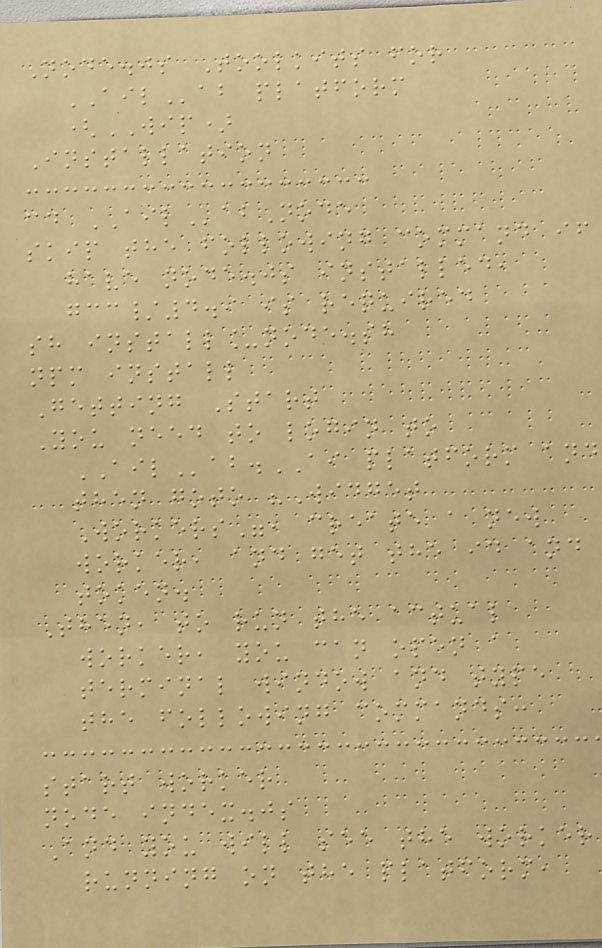Node.js Toolkits for
AILab platform
(WIP)
Installation
cd AILabNode
skip the following command if
have node.js installed,
gcc/4.9 is required
sh install_node.sh
npm install
Getting Start
You need to login to
AILab.AI platform and
then goto "Widget
Workers", create a new
worker, and get the id and
token.
Then, to run the actual
worker, you can open a
terminal window and type
the following commands:
start worker
node index.js
And you will see the worker
running on the platform,
